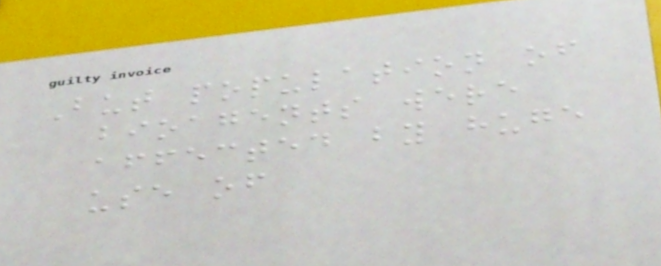But population of
bioagents were
affected by huge
use of
